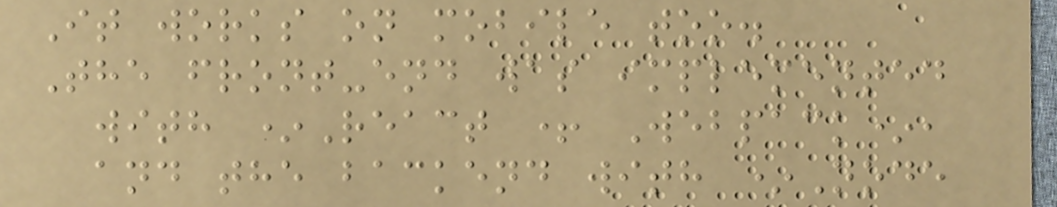It works on mobile too.
The front-end was implemented
with *React + Webpack*,
and the backend with *Node
